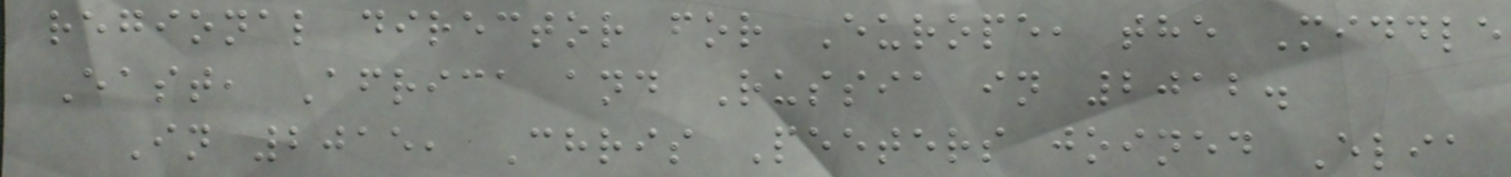regional director for Europe, the Middle
East, Africa and Russia in 2012.
In 2015, Chris Peeters joined Elia
